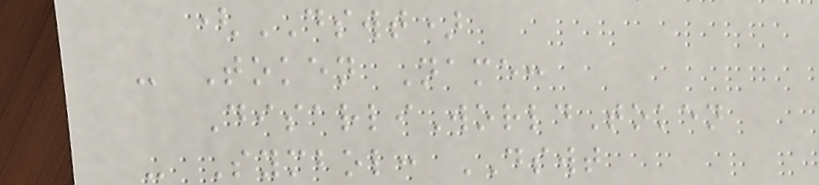(DSWT)
- Token Name:
DisarliWorldToken
- Symbol: DSWT
